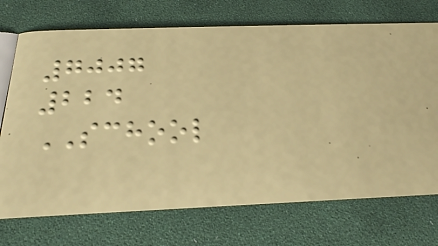7007
224
SCHOOL
